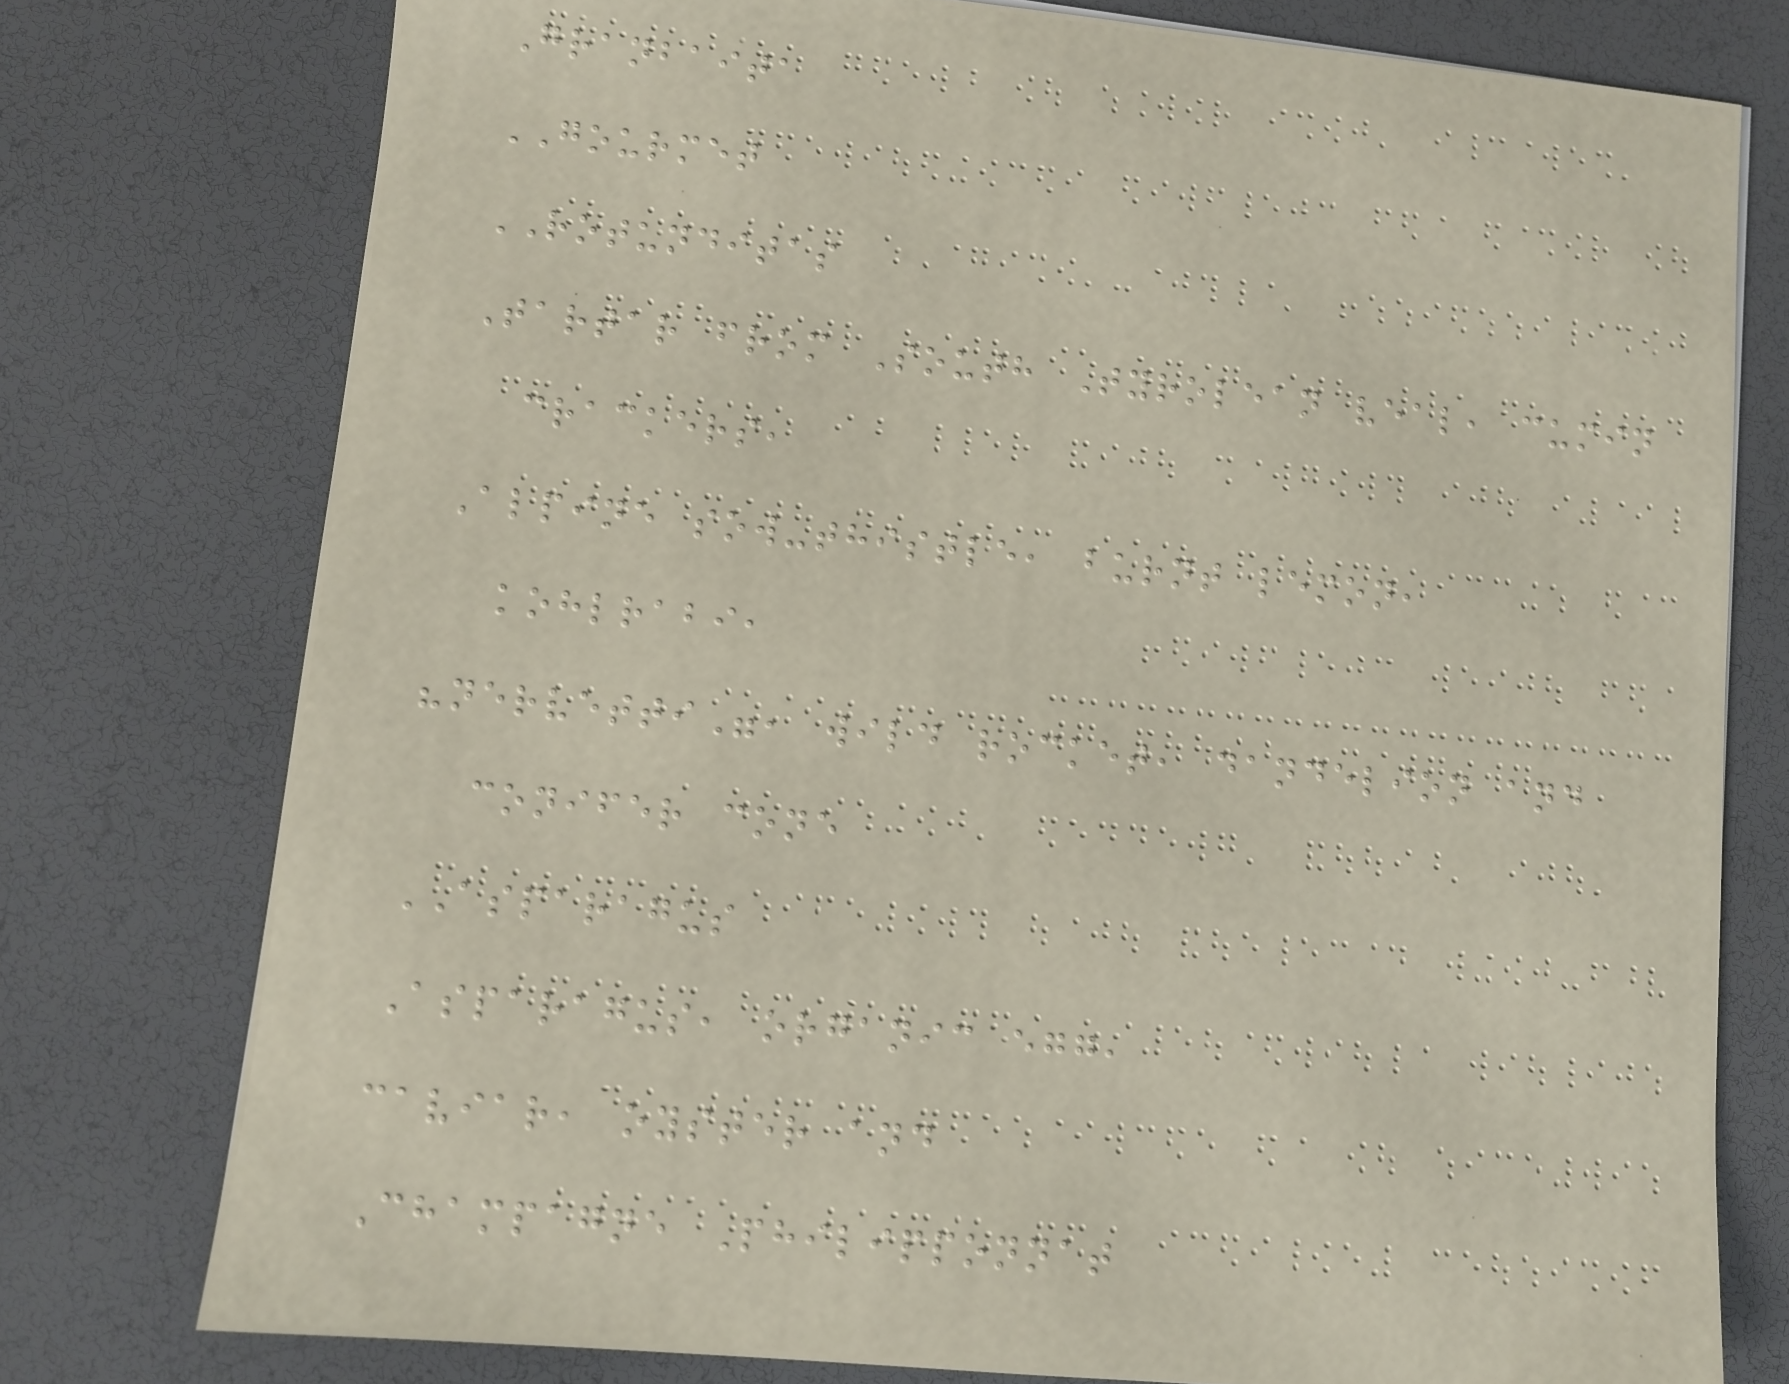Granbaita
GOURMET
ROTUNDITAS
Tartar from South Tyrolean veal, cumin
crackers,
Alpine sow-thistle, burnt lemon,
kohlrabi,
"nervetti", wild rocket, dandelion and
conifer cone
ASPARAGUS
Asparagus, organic egg,
caviar, oyster and
Champagne Philipponnat
